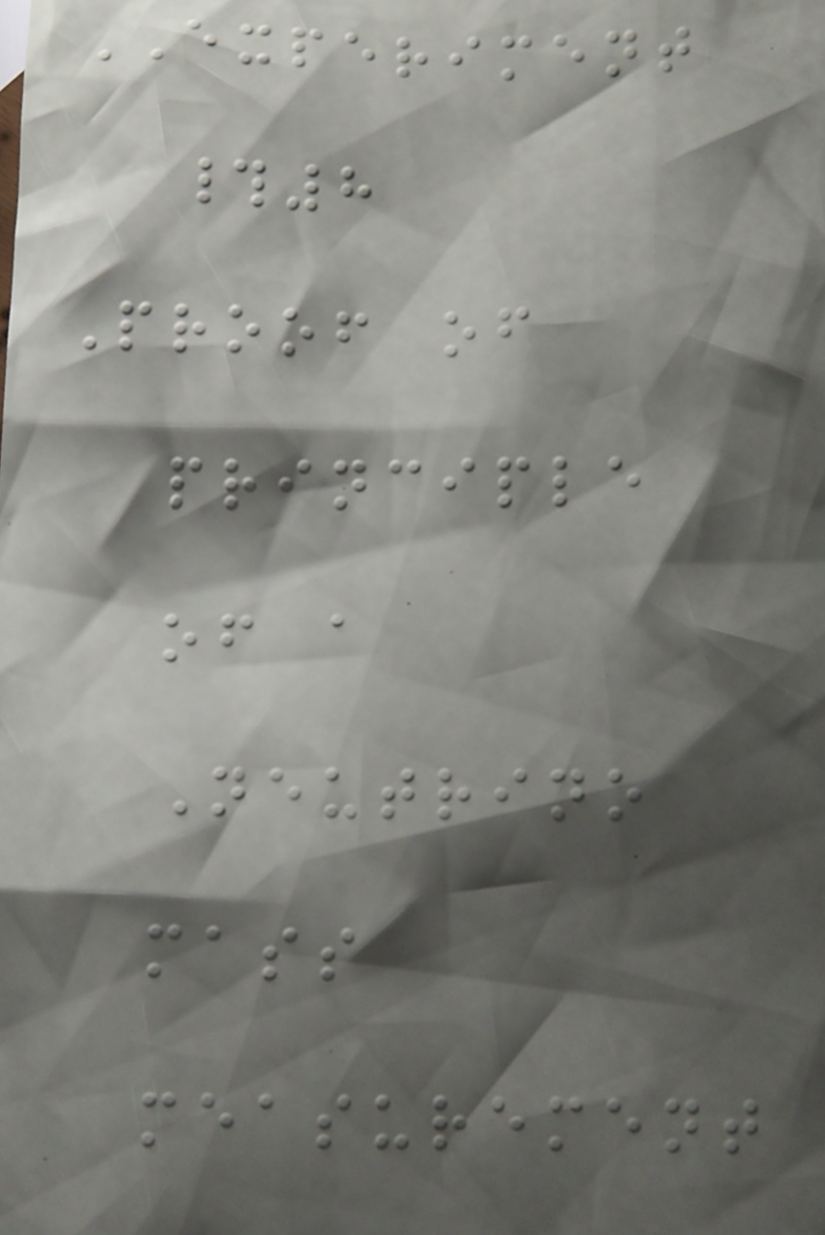EXPERIMENT
#8
Proof of
principle
of a
Neutrino
mass
measurement
